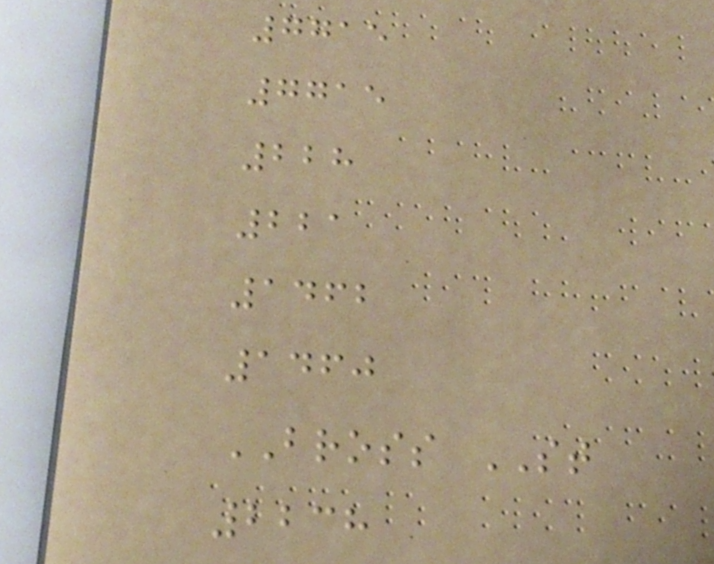7715
7715
228
221
1462
1460
BROSS ST
2238
